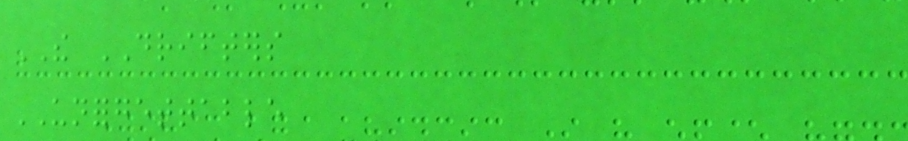THE DRIFTERS
UNFORGETTABLE
